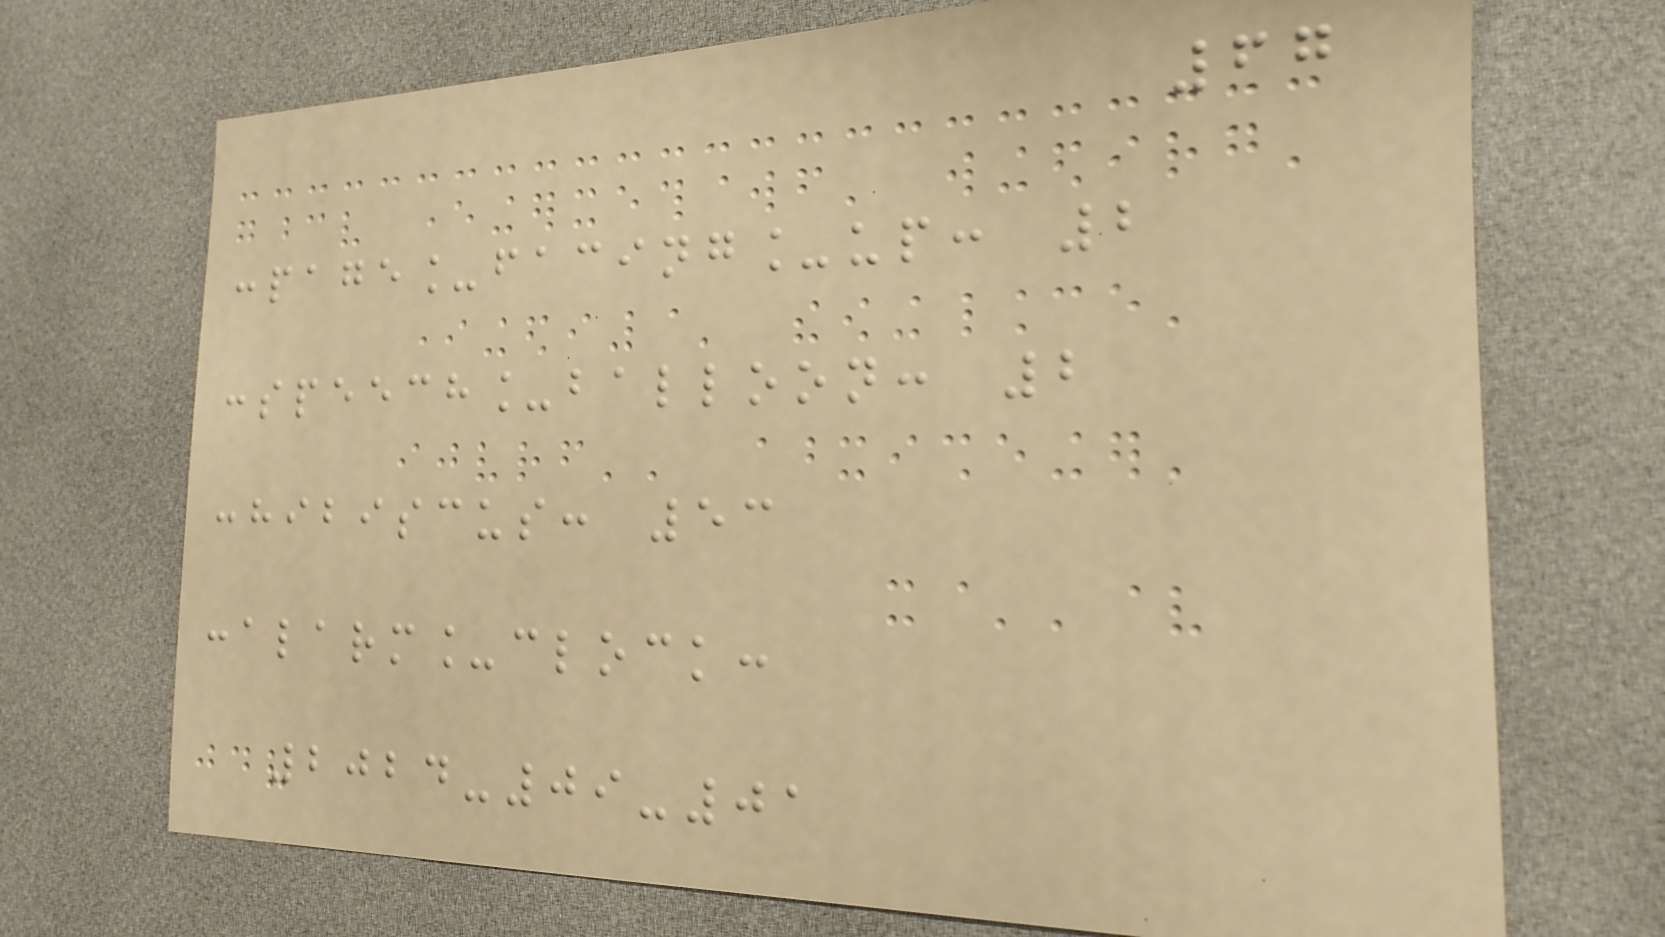67
:page_facing_up: 2
:speech_balloon: 2
:hibiscus: 53
:alarm_clock:
2024-09-01
